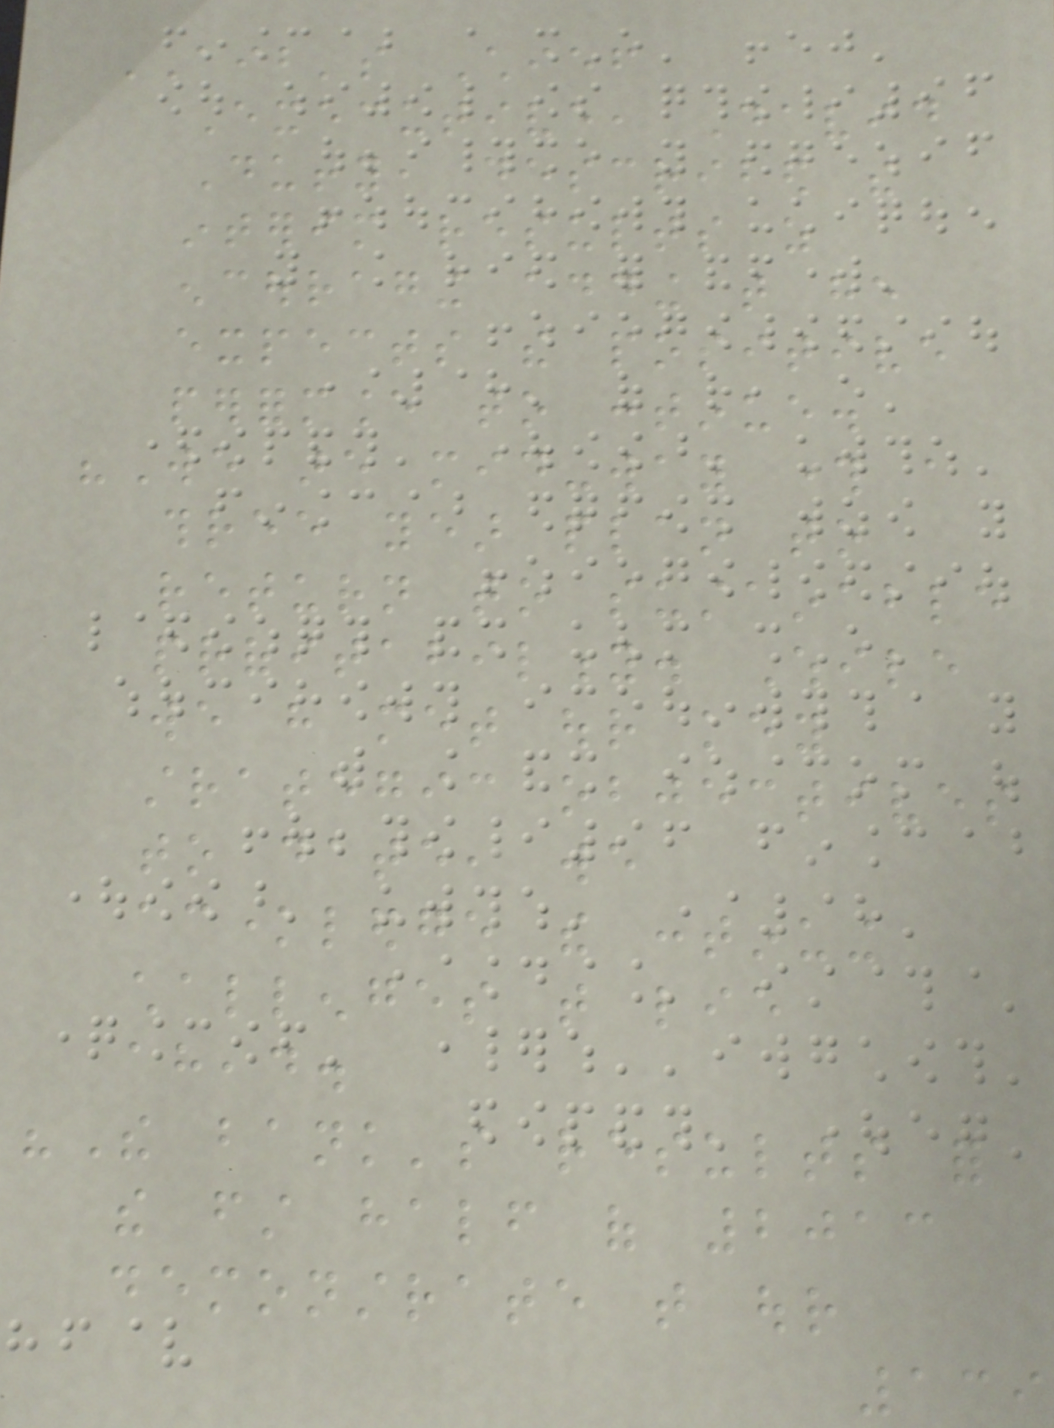AIB's Chief
Executive, David
Duffy, described the
interim results as
encouraging adding that he
expects the positive
performance to continue.
"We are mid-way through a
three year plan to
return to sustainable
profitability. While
we have met our key
strategic objectives
to date, we
acknowledge the continuing
challenges that lie
ahead.
"The bank's results for
the first half of 2013
demonstrate that our
139
